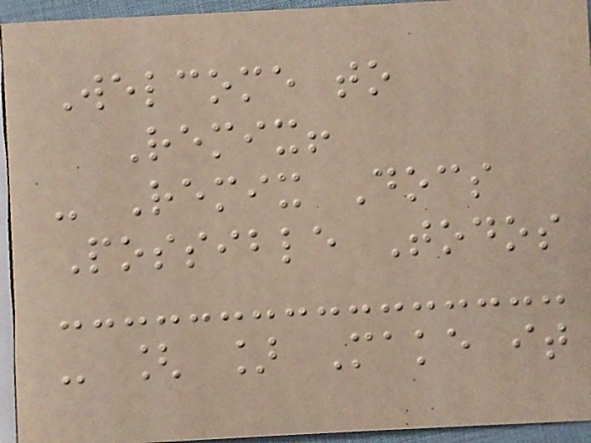Welcome to
Remix!
- Remix Docs
Possible Todos
- [ ] Make it
